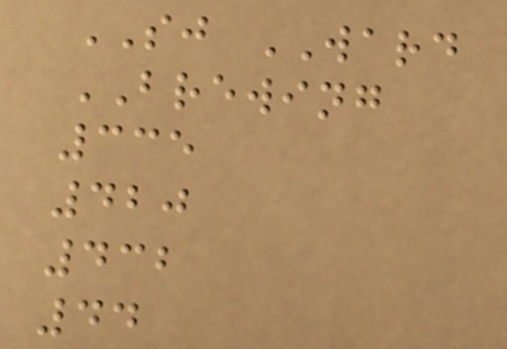SJ WARD
BREWING
335
420
432
44
